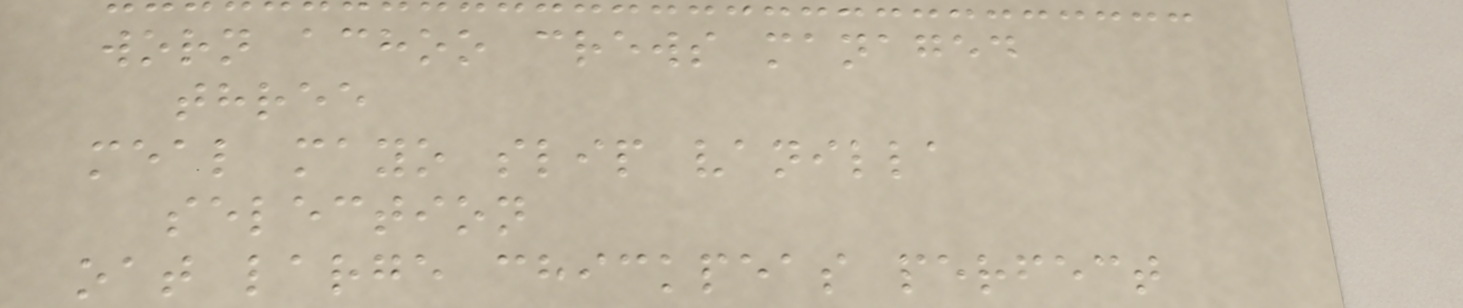worn achoo crews managed
three
meal mayo slip vanilla
selection
oat large chickpeas perfect
